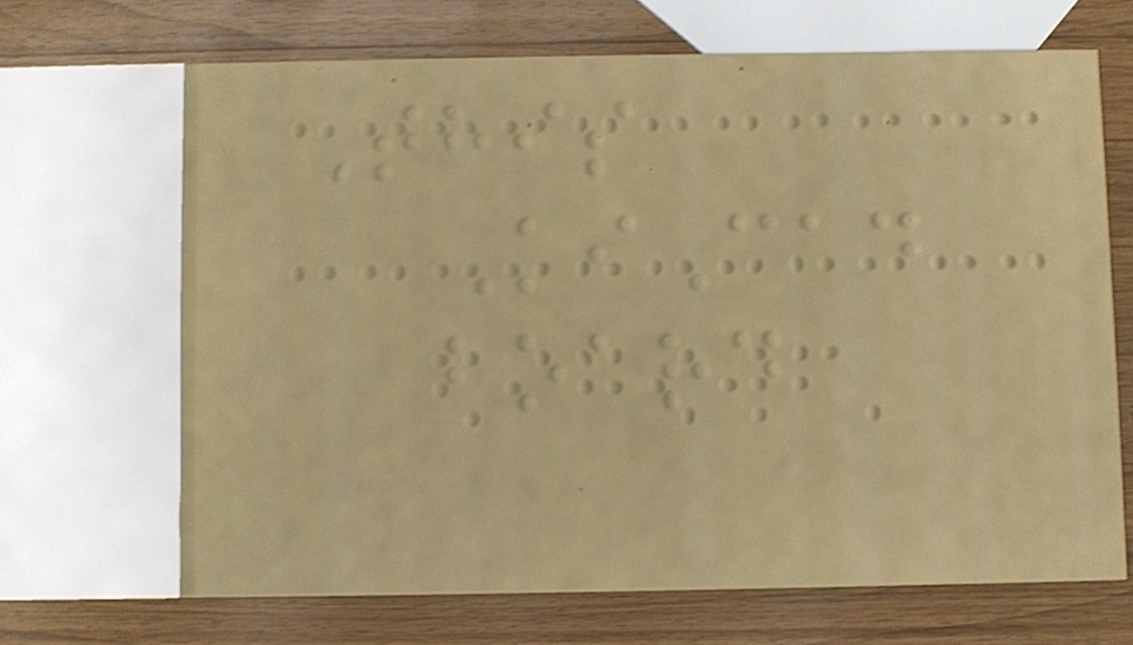This
KiCad
board
